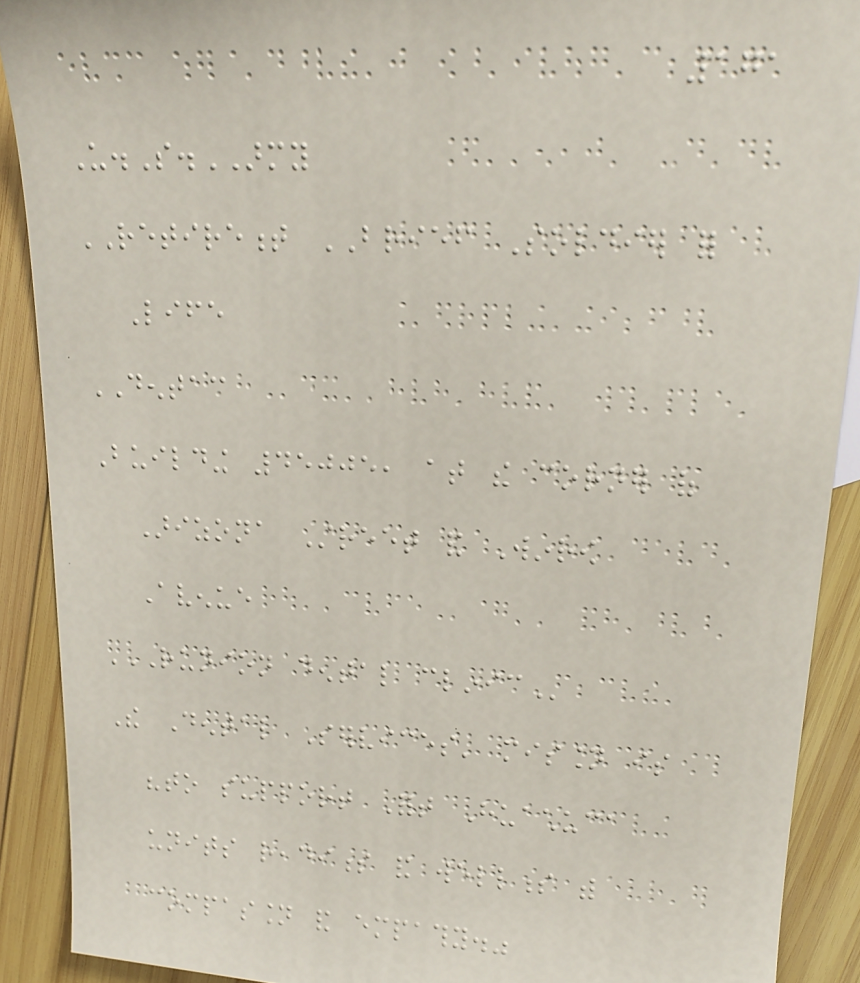171
U.S.ARMY
RETIREMENT BRIEF Soldier for
Life
DENTAC
Building 45005, at the corner of
Arizona Street and Winrow
Avenue
RUNION DENTAL CLINIC
The Dental Services' mission is
"to support Fort Huachuca
units readiness and wellness with
compassion and empathy."
